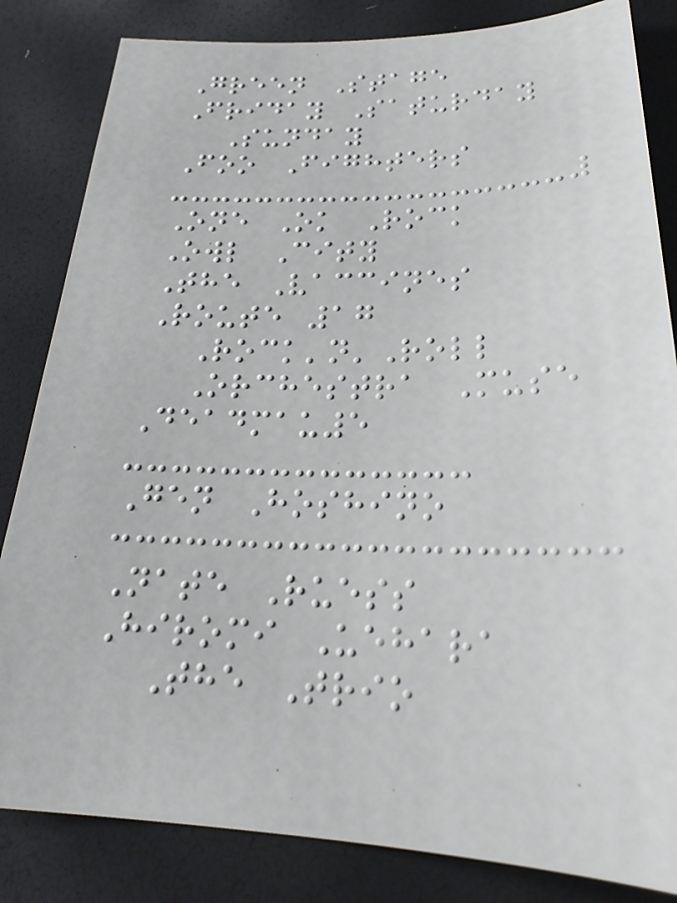Green Stage
Friday Saturday
Sunday
Foo Fighters
One Ok Rock
Owl City
The Vaccines
Route 17
Rock'n'Roll
Orchestra Muse
Deadmau5
Gen Hoshino
Nate Ruess
Hiromi Uehara
The Trio
